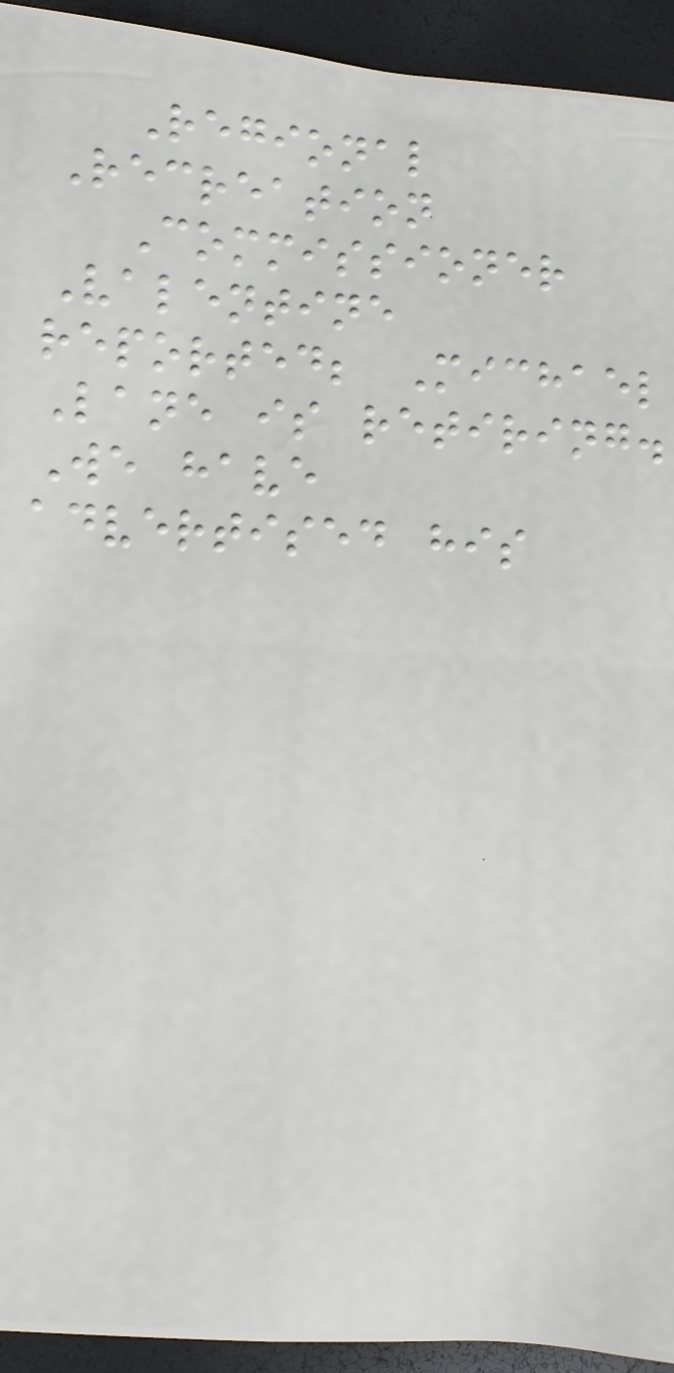Regional
Recreation
Commissioner
Valentine
reported; Michael
Lane is retiring.
We have
advertised his
